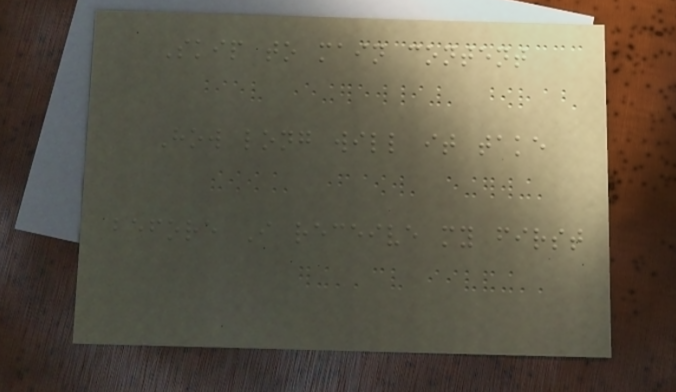Skip to main content
How long will it take
before I receive my first
